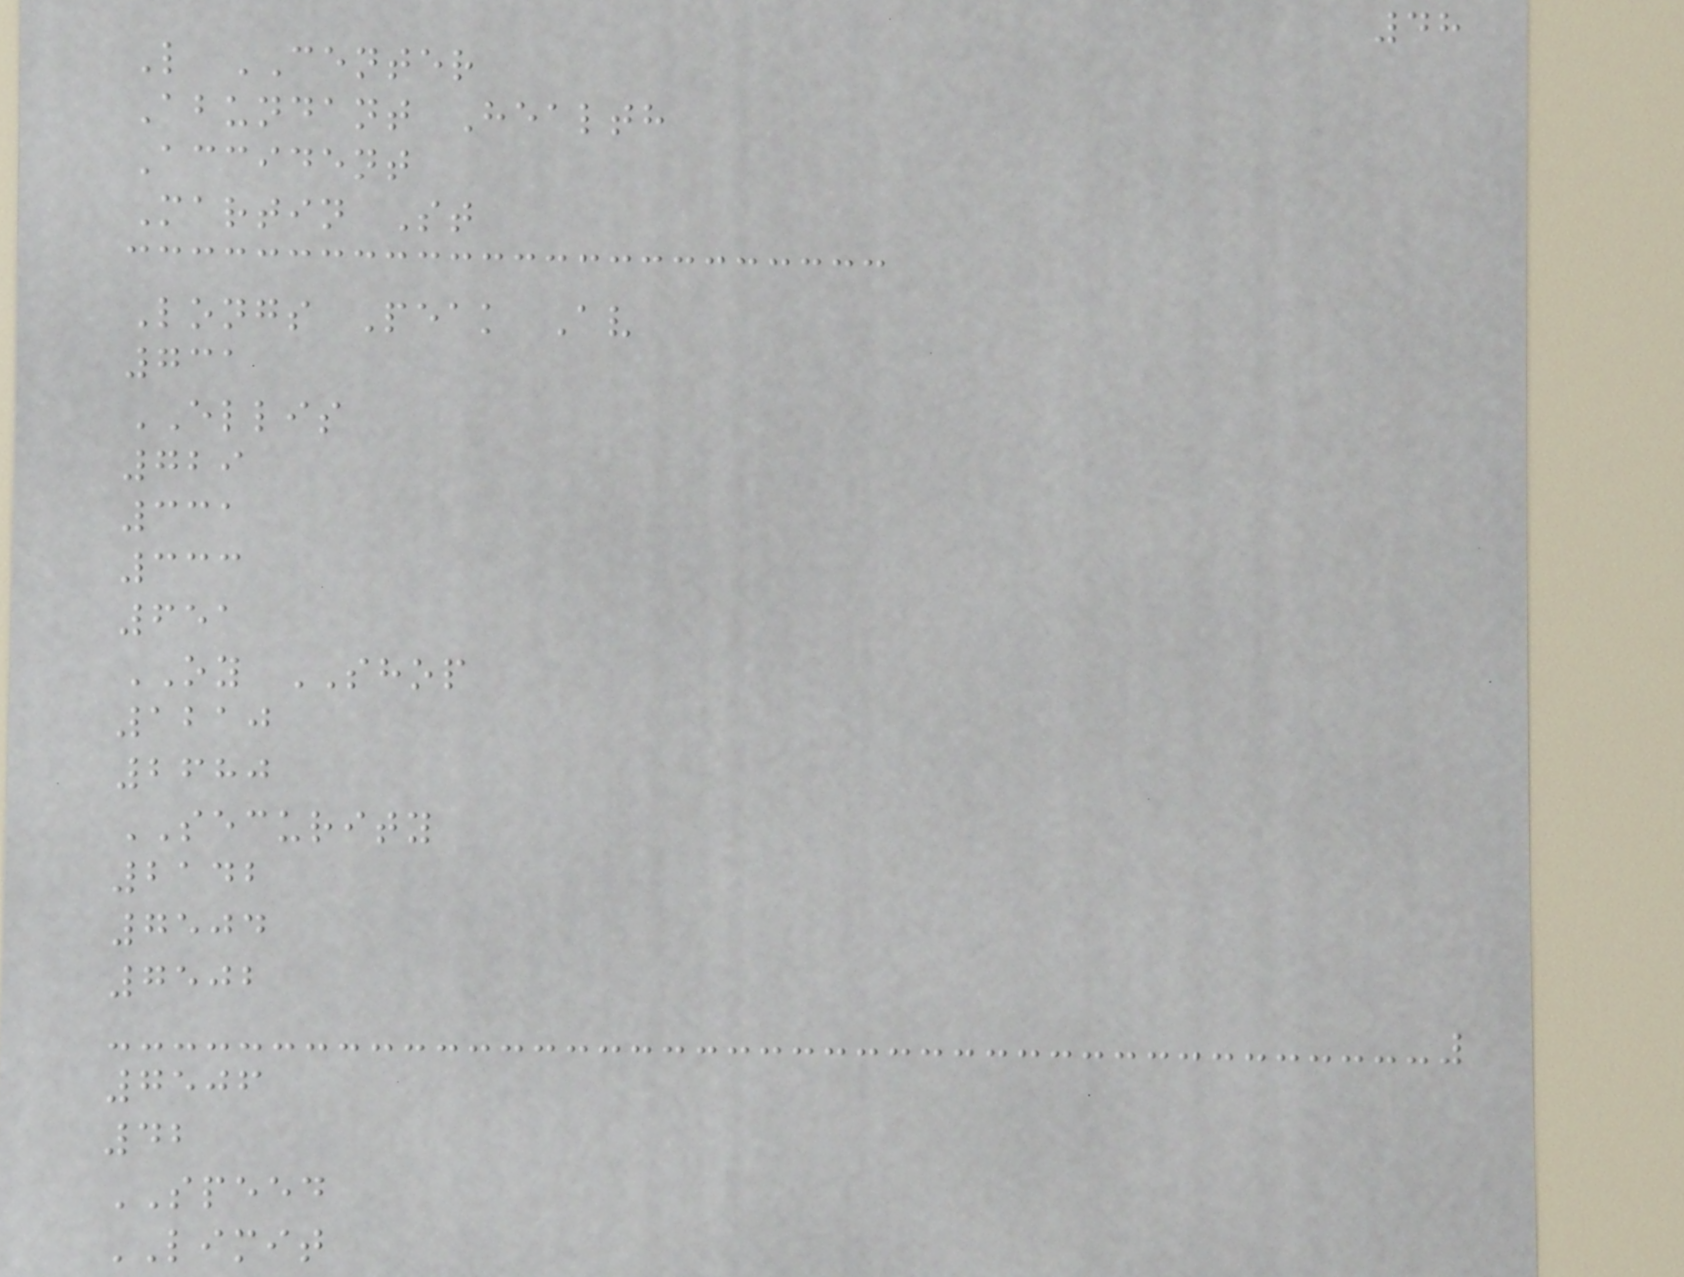48
L CENTER
Abundant Health
Accident
Martin St
Longs Peak Av
731
ELLIS
729
331
333
651
OY SHOP
1210
2680
SECURITY
2142
7504
7502
7506
42
SPEED
LIMIT
